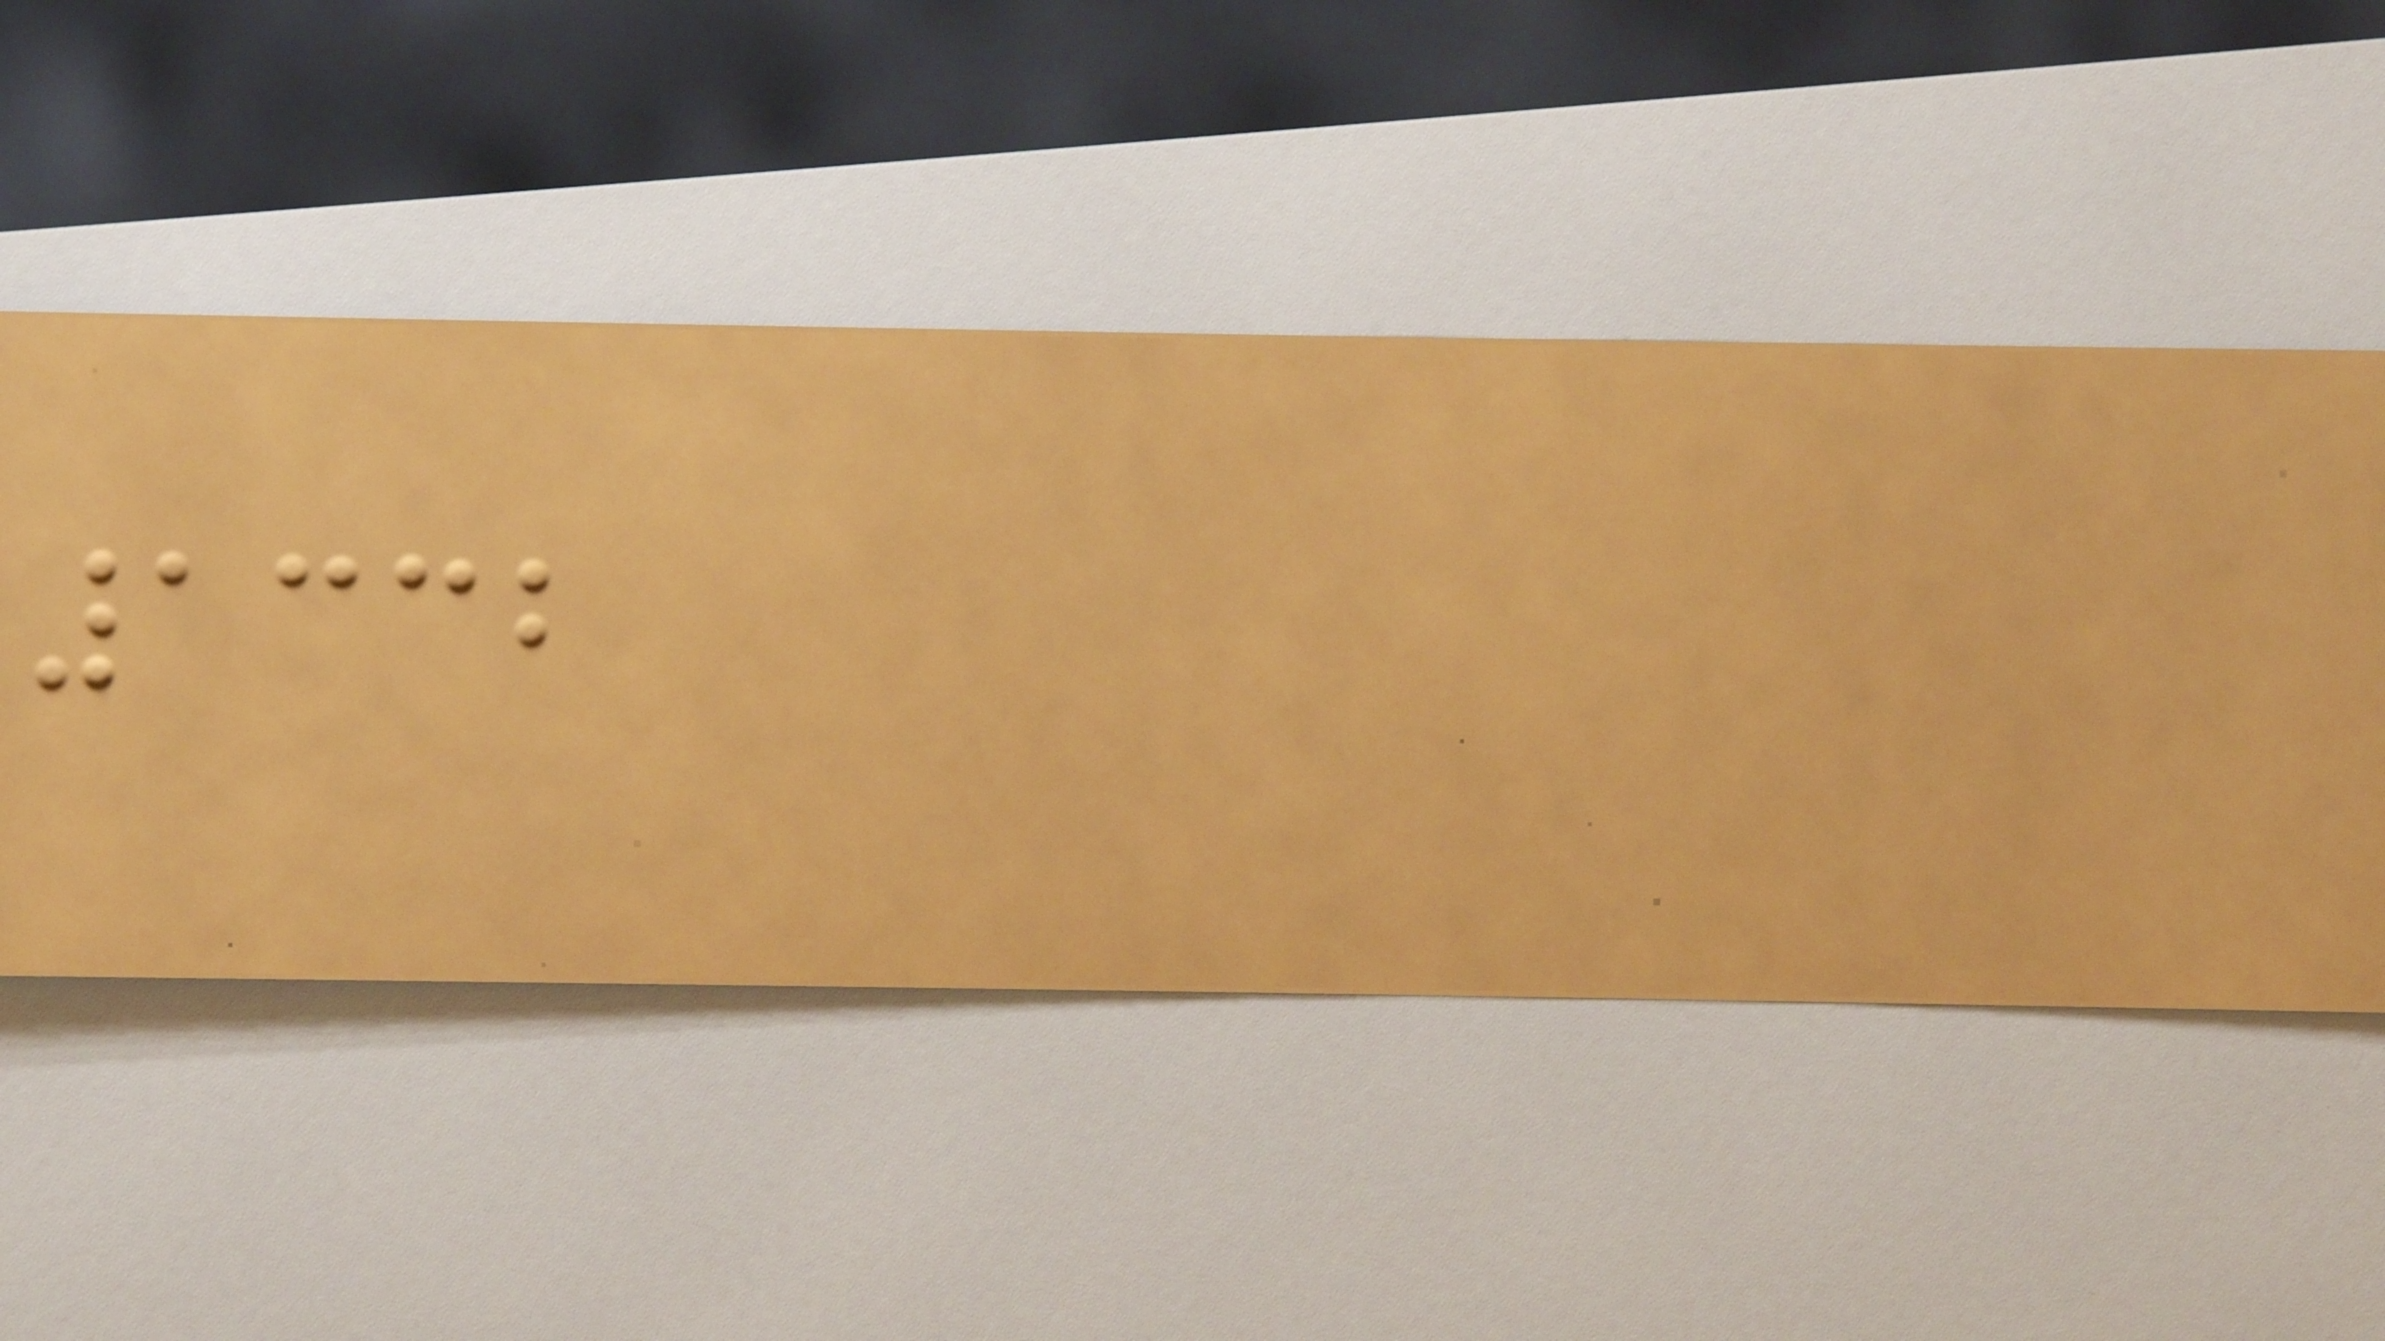1332
